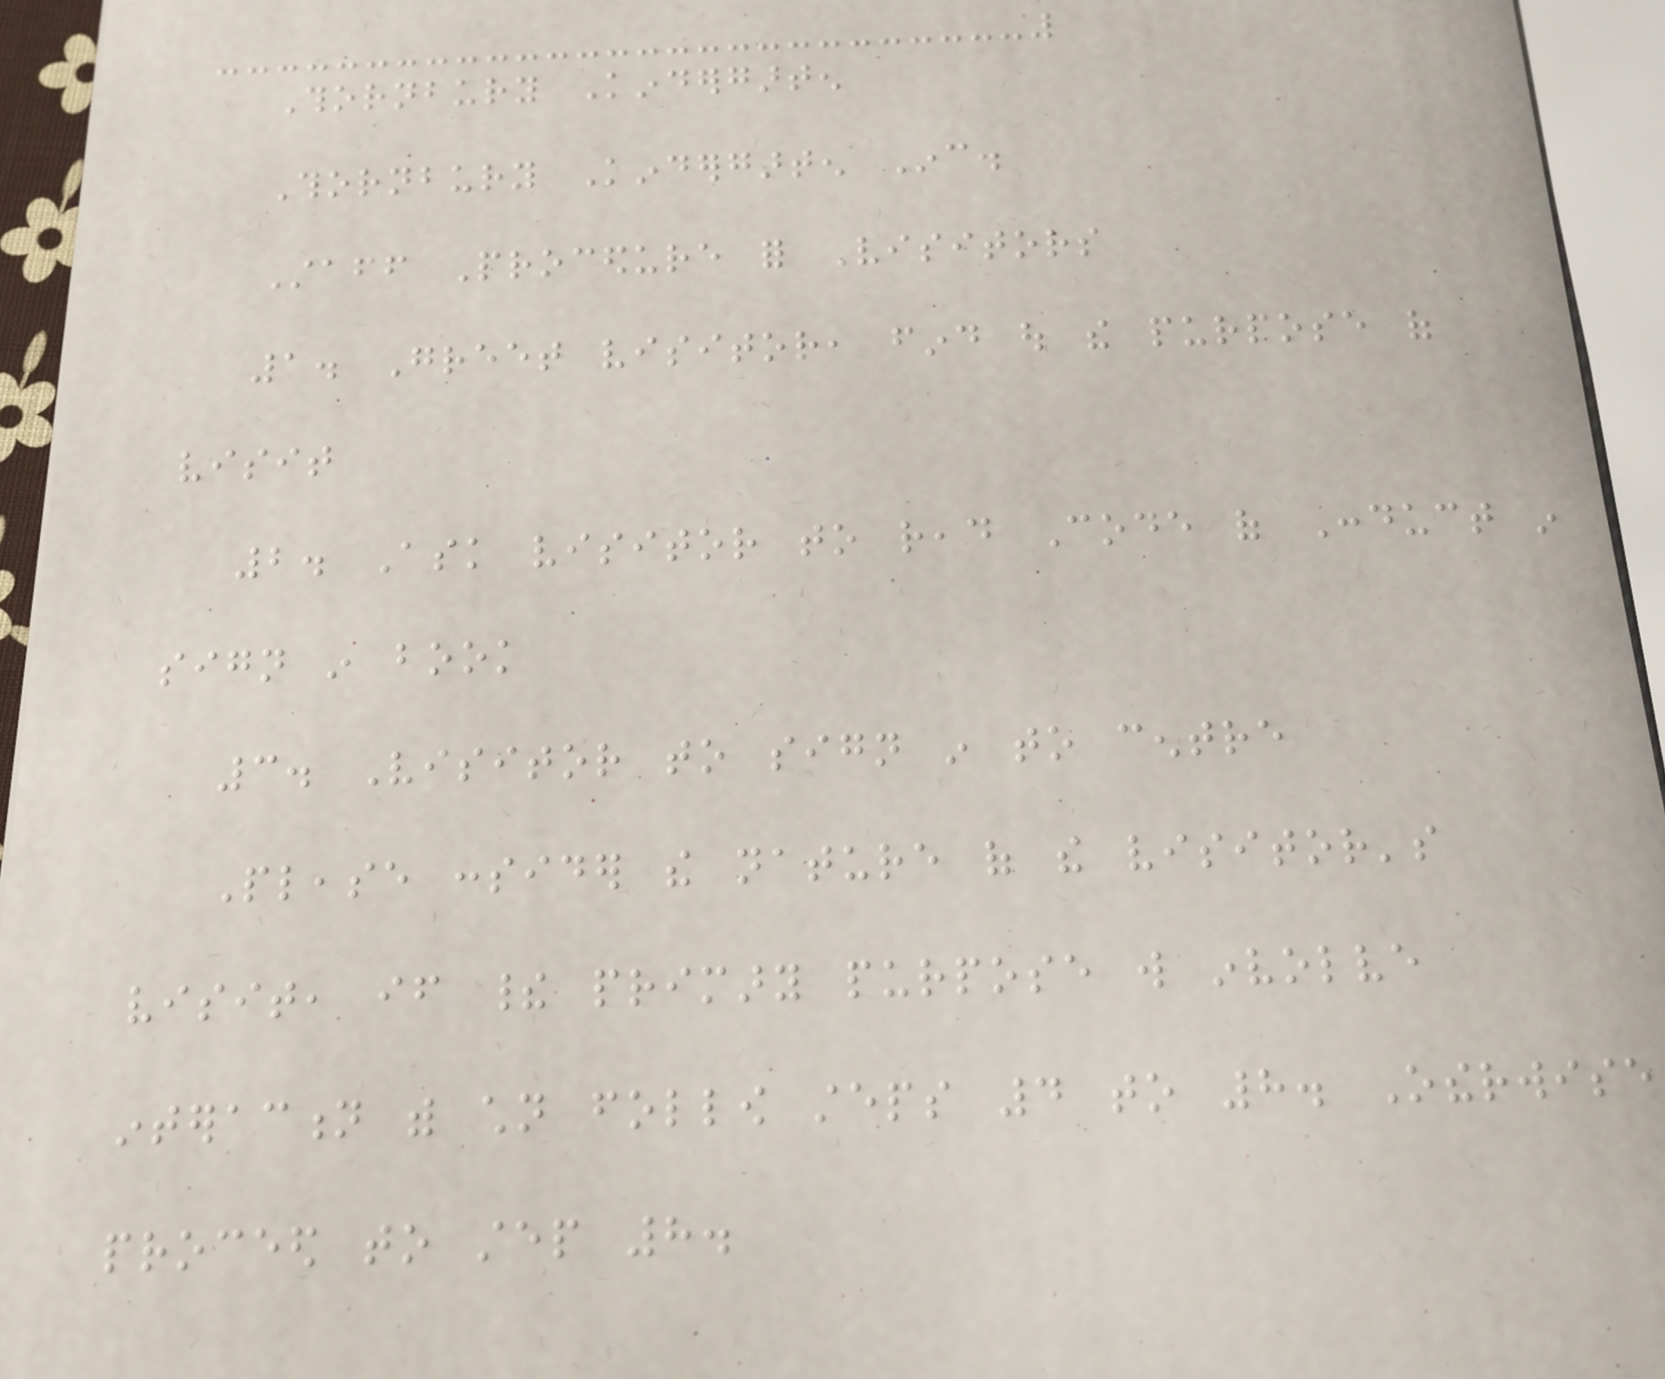Thornbury Kindergarten
Thornbury Kindergarten Inc.
Staff Procedure for Visitors
1. Greet visitor, find out the purpose of
visit
2. Ask visitor to read Code of Conduct in
sign in book
3. Visitor to sign in to centre
Please consider the nature of the visitor's
visit, if their primary purpose will involve
interaction with children follow steps 4 to 8. Otherwise
proceed to step 8.
